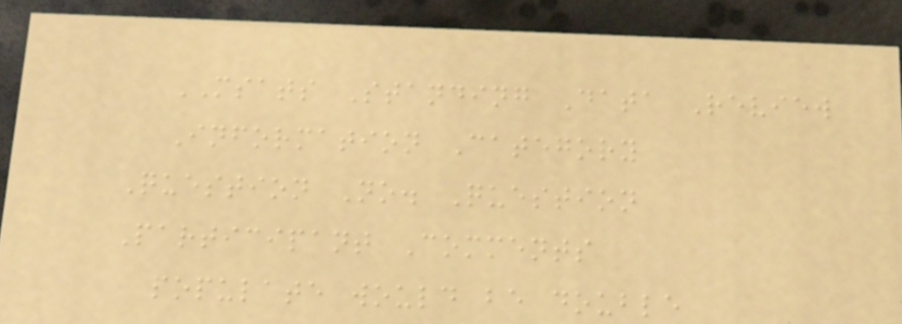MSATS Standing Data Review
Information Category
Question No. Question
Participant Comments
populate would be double
